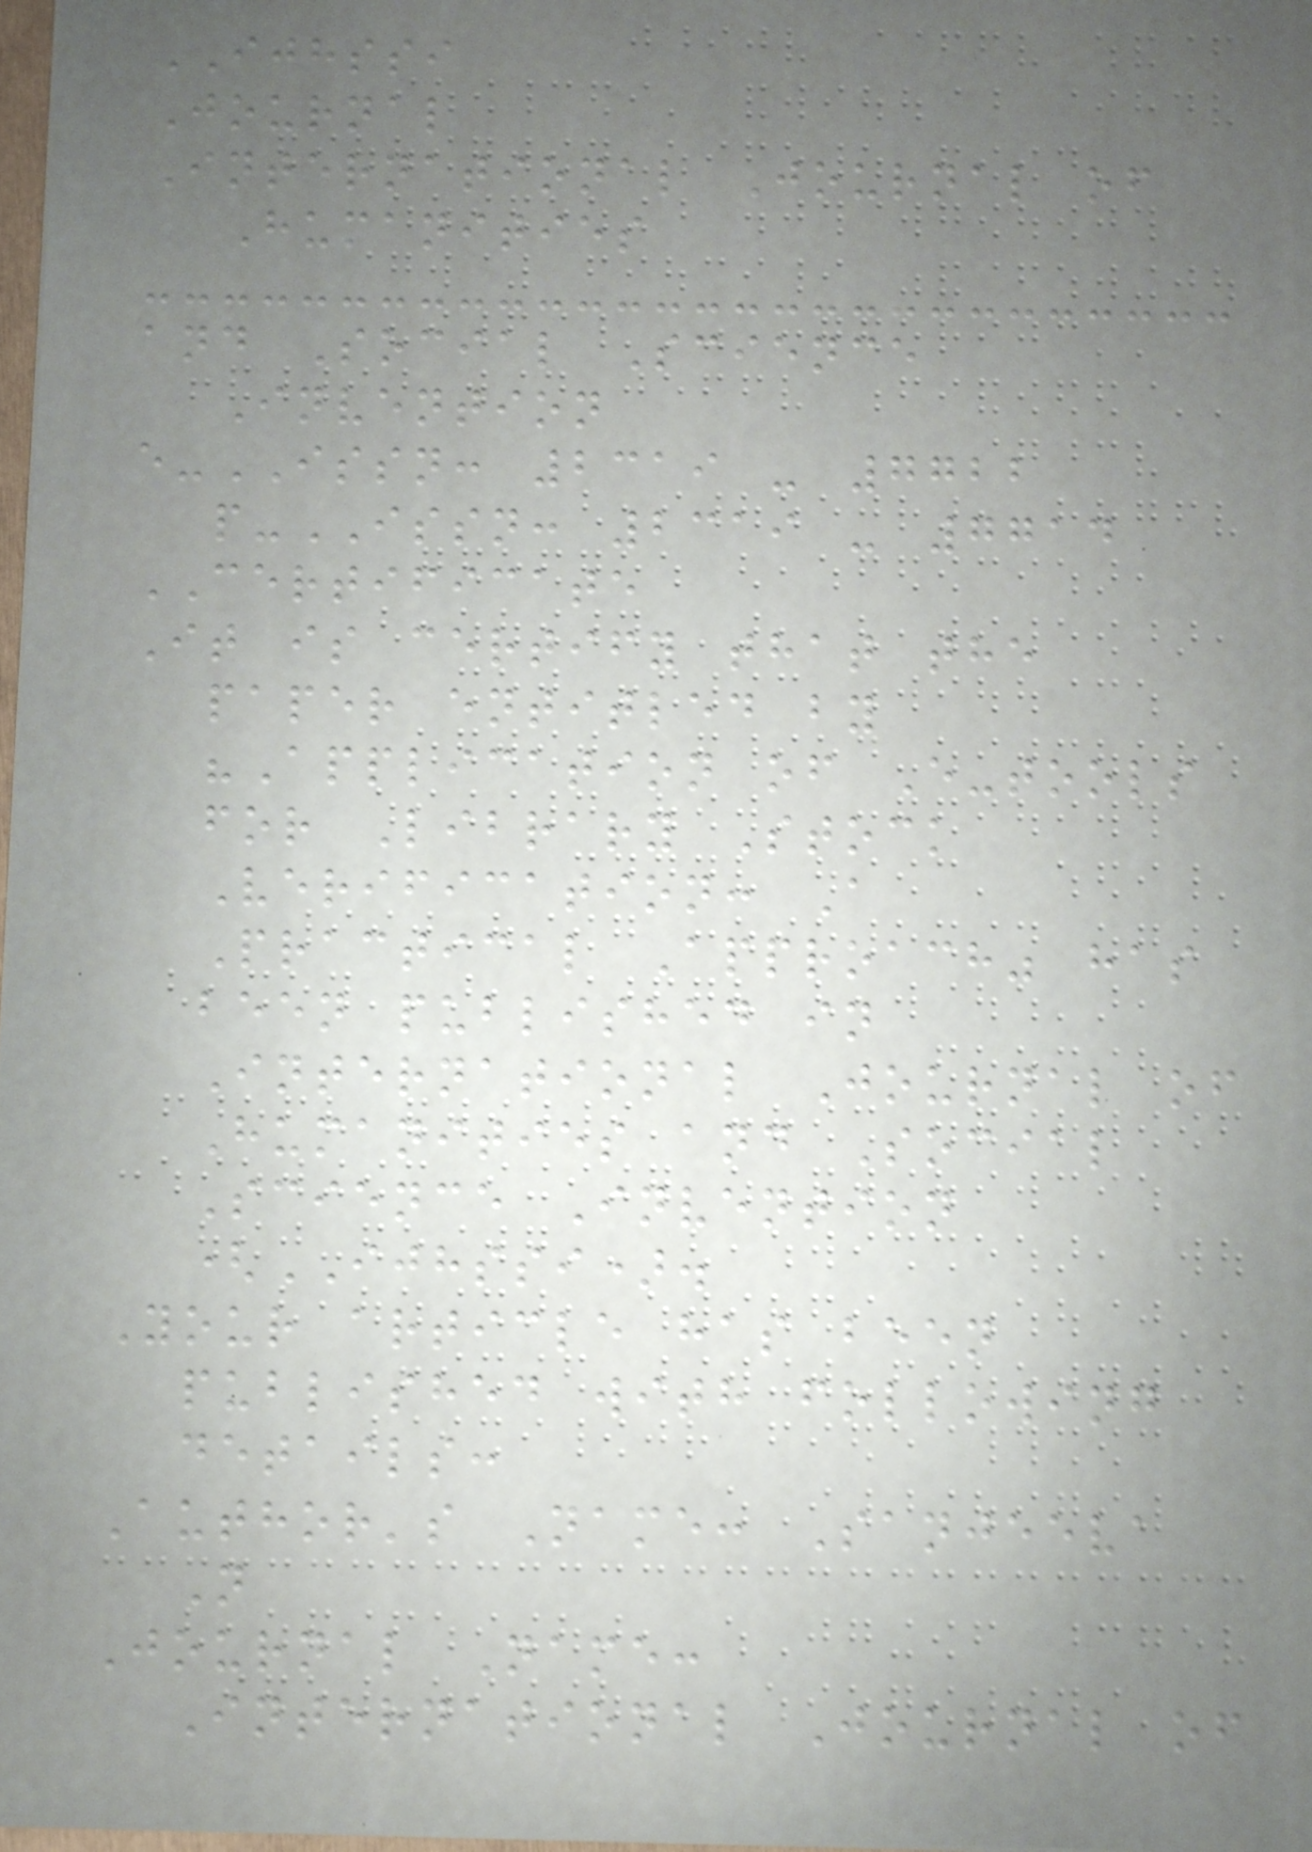IJHSSI
Journal
International Journal of
Humanities
and Social Science
Invention
e-ISSN: 2319 - 7722
p-ISSN: 2319 - 7714
CERTIFICATE
It is certify that the
paper entitled by
"Application of E-tools
for Library Stock
Verification: A
Practical Approach" has
been published in
International Journal of
Humanities and Social
Science Invention
(IJHSSI).
Your article has been
published with following
details:
Author's Name: Sanjeeva
N
Journal Name:
International Journal of
